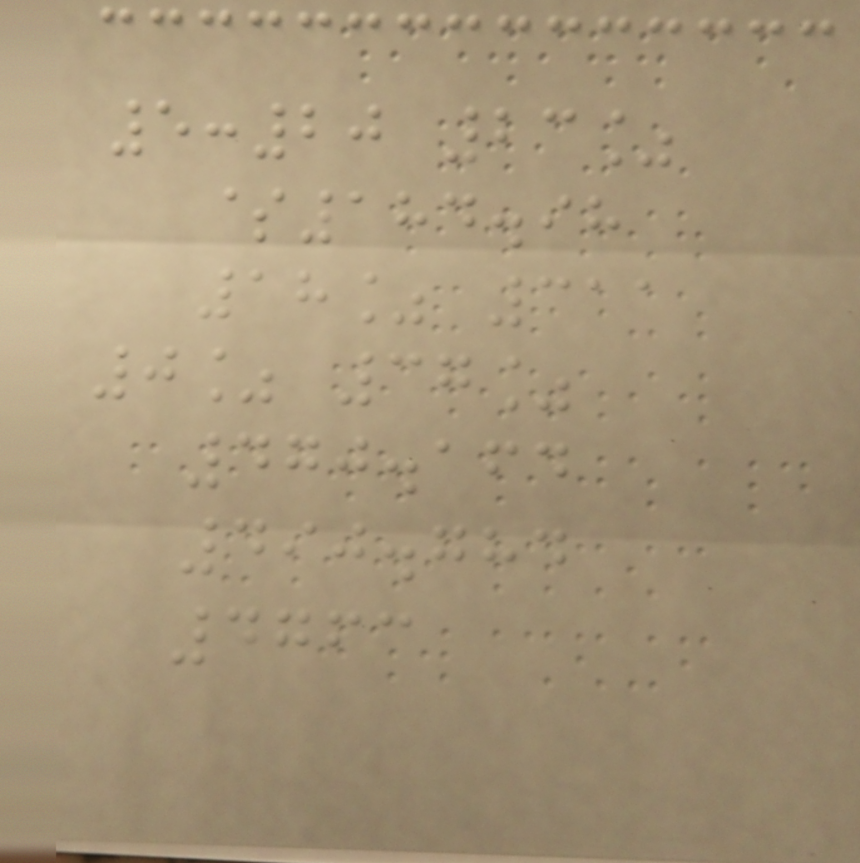5:20 23%
$184.98
18% 311
0% 37%
470.164
490.784
4763
